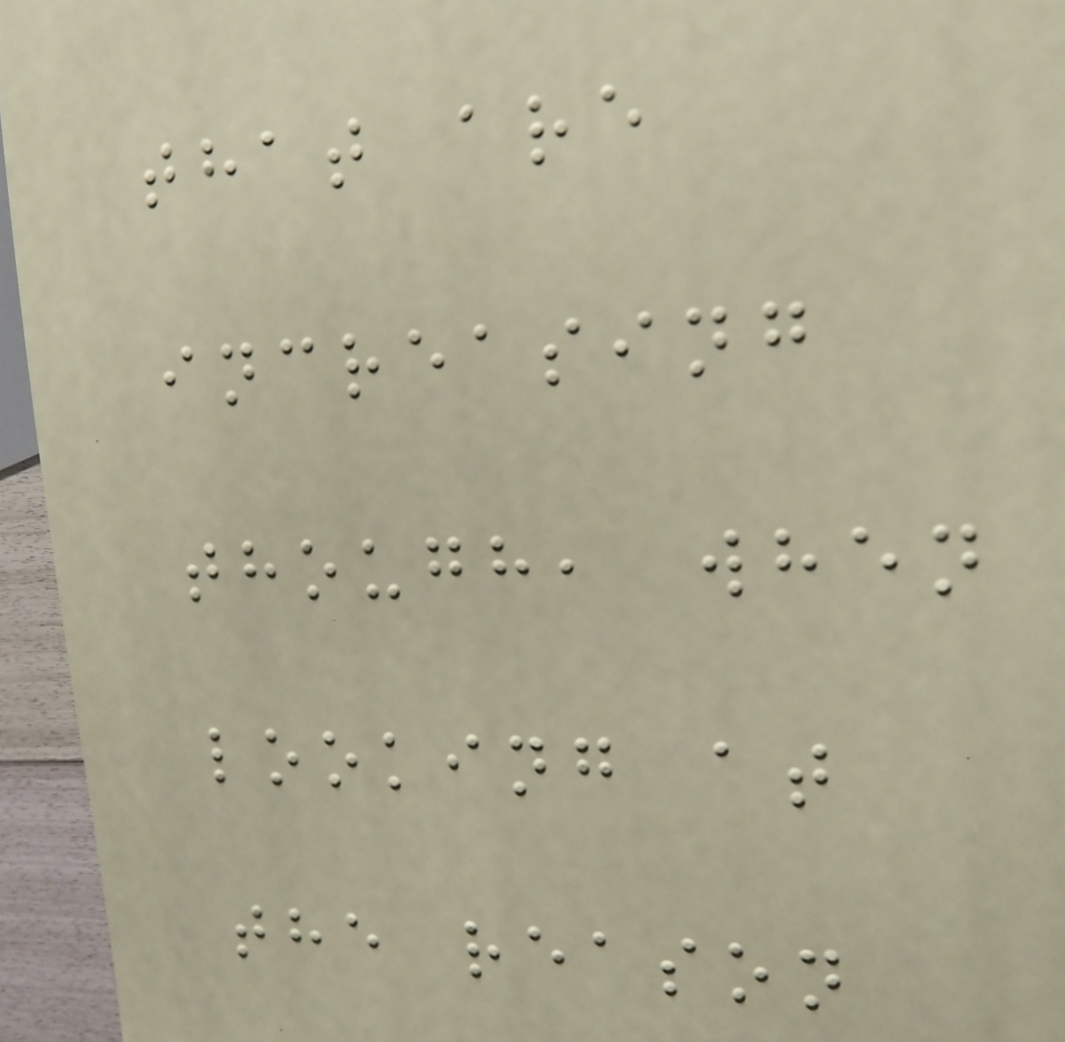that are
increasing
though, when
looking at
the reason
